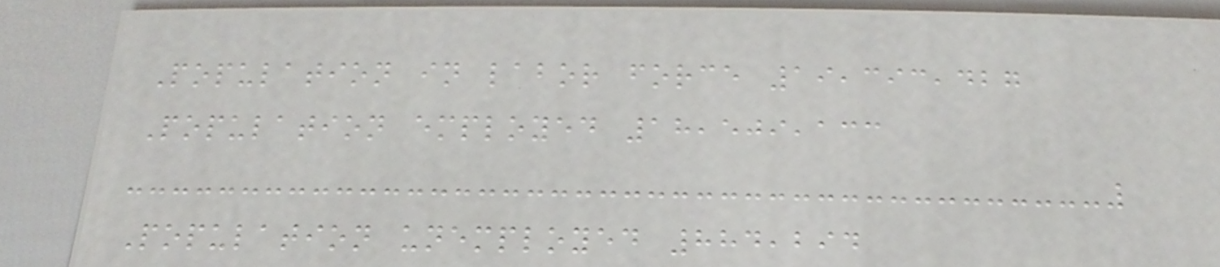Population in labor force 19,393,427
Population employed 18,509,133
Population unemployed 884,294
